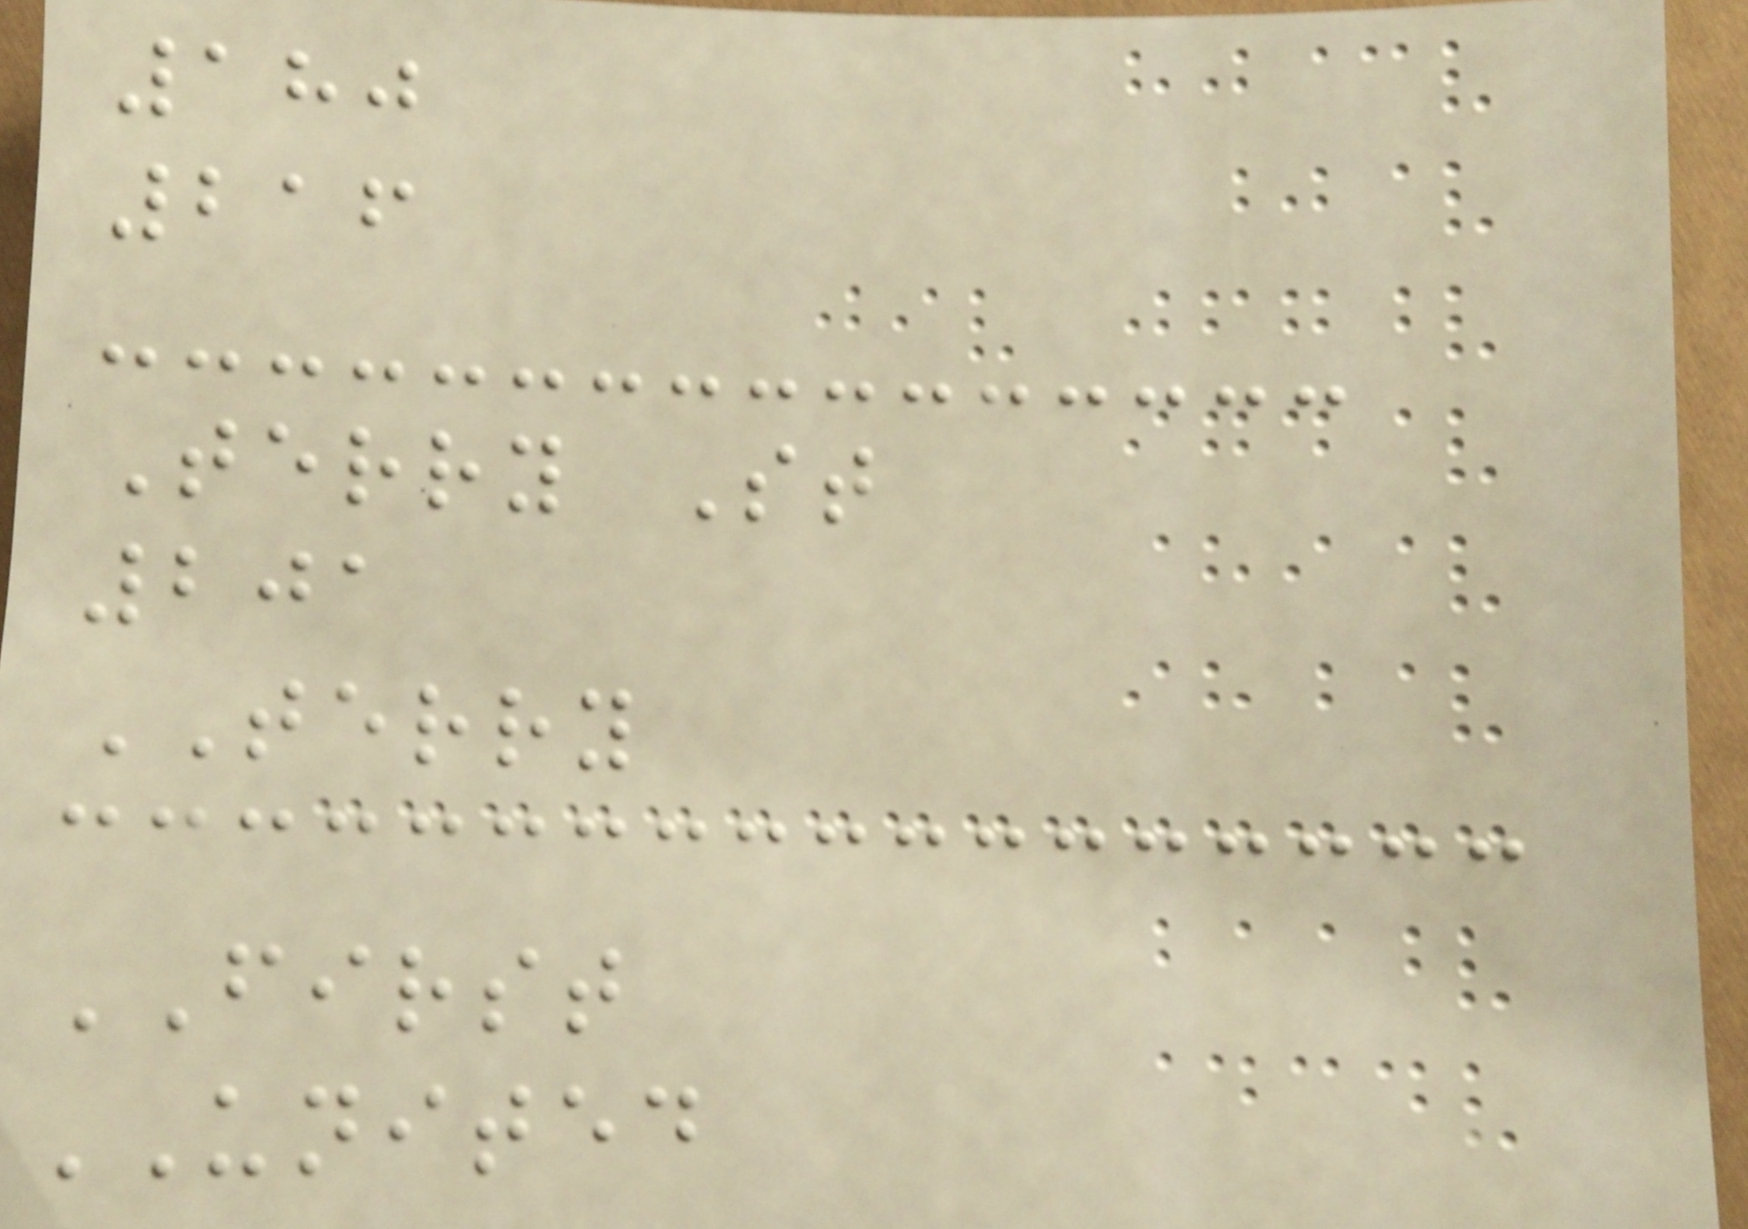180
216
Terry St
201
TERRY
FIRST
UNITED
